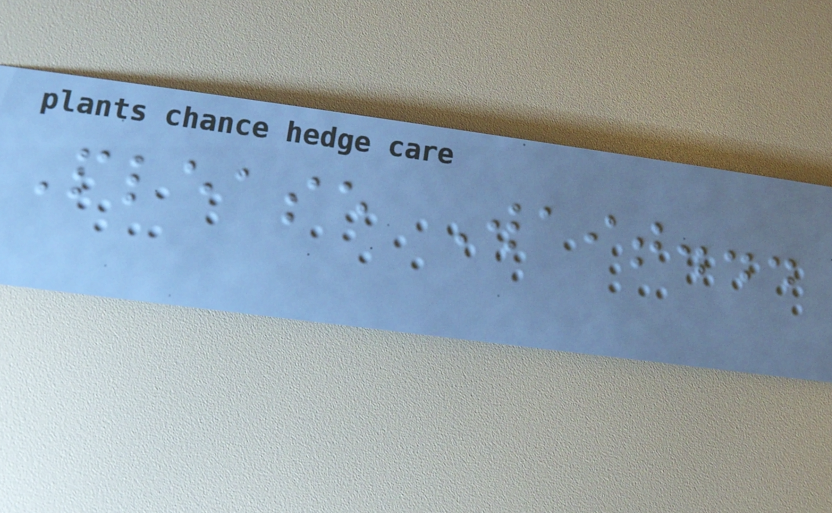Please Wait...
